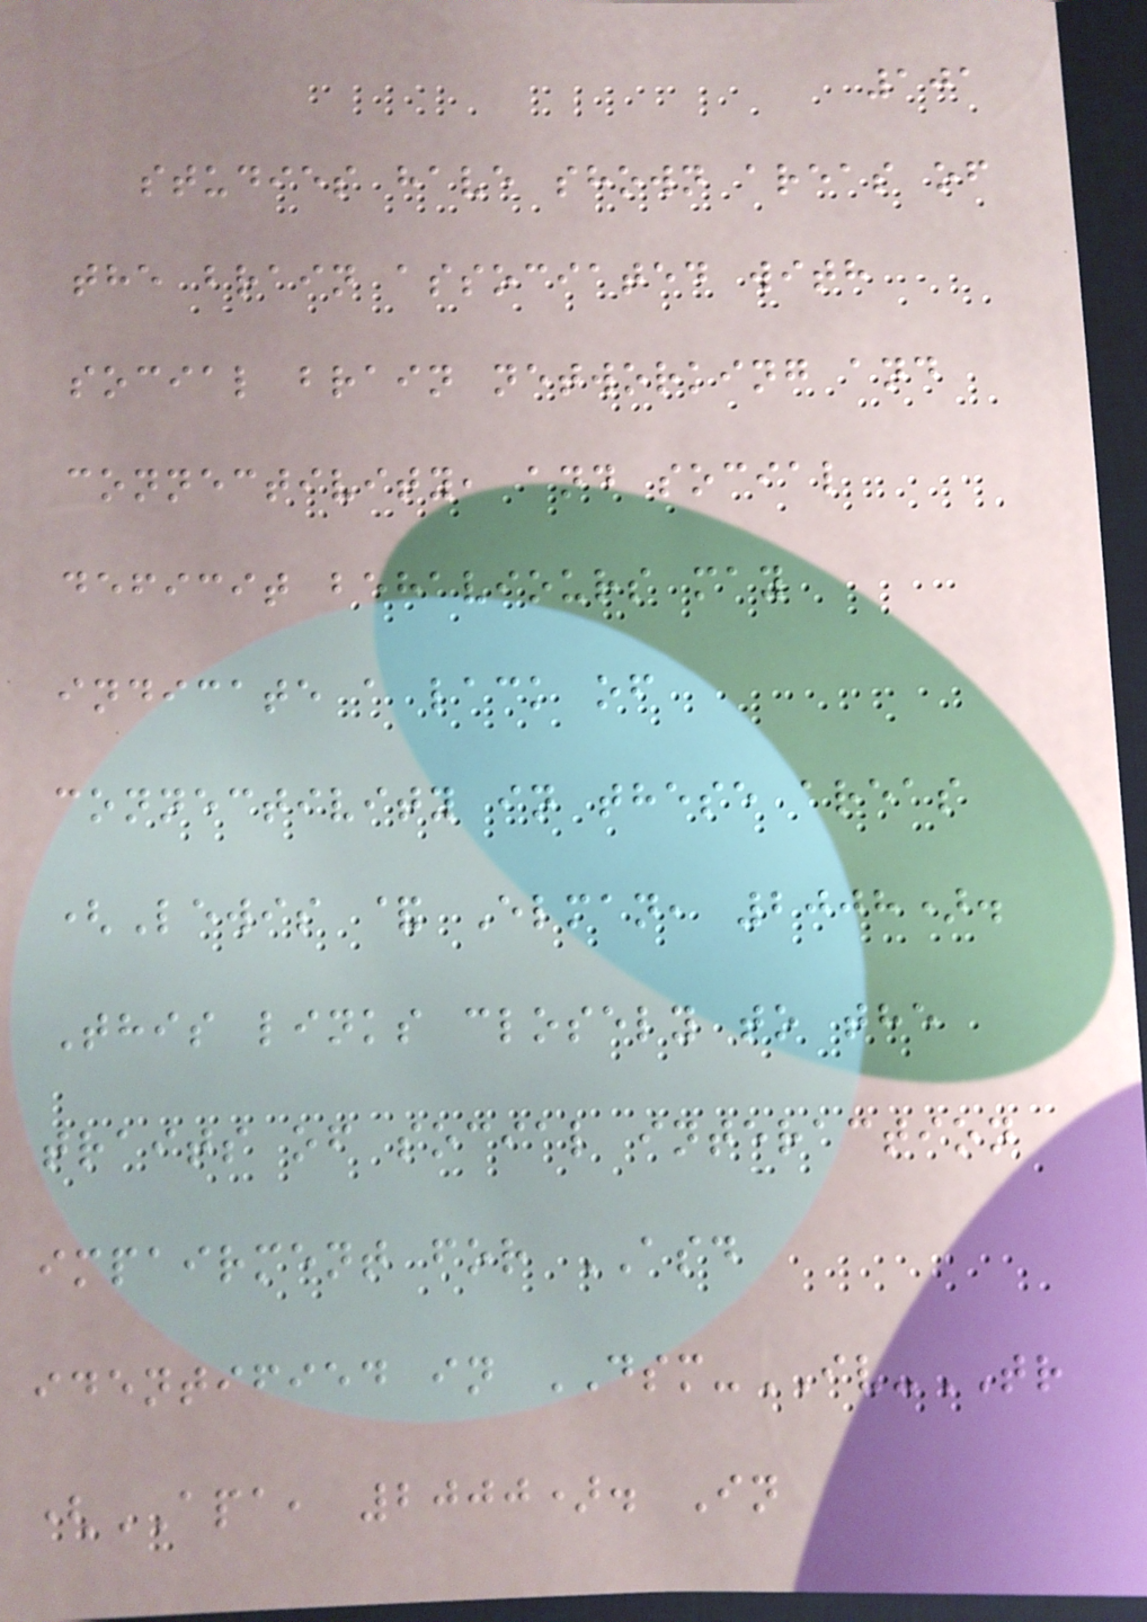101
studies have shown areas of
the brain associated with
social brain networking and
connectivity, and social
deficit behaviours may
indicate a lack of
connectivity in these areas
(Lewis & Elman, 2008).
This links closely to the
traits of social interaction
impairment for ASD
identified in DSM-IV-TR
(APA, 2000). In
